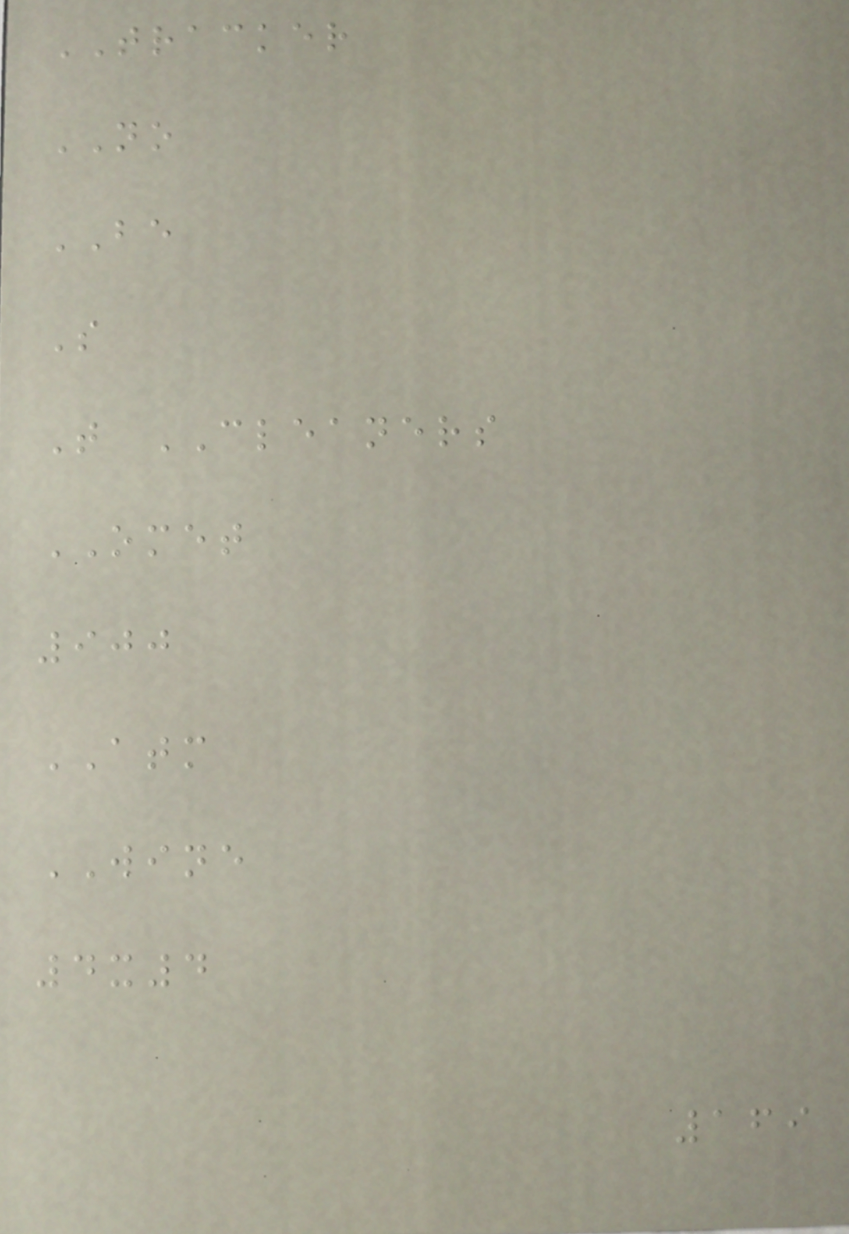TRACKER
NO
BE
S
T CLEANERS
OMET
900
ATM
WINE
4x4
169
